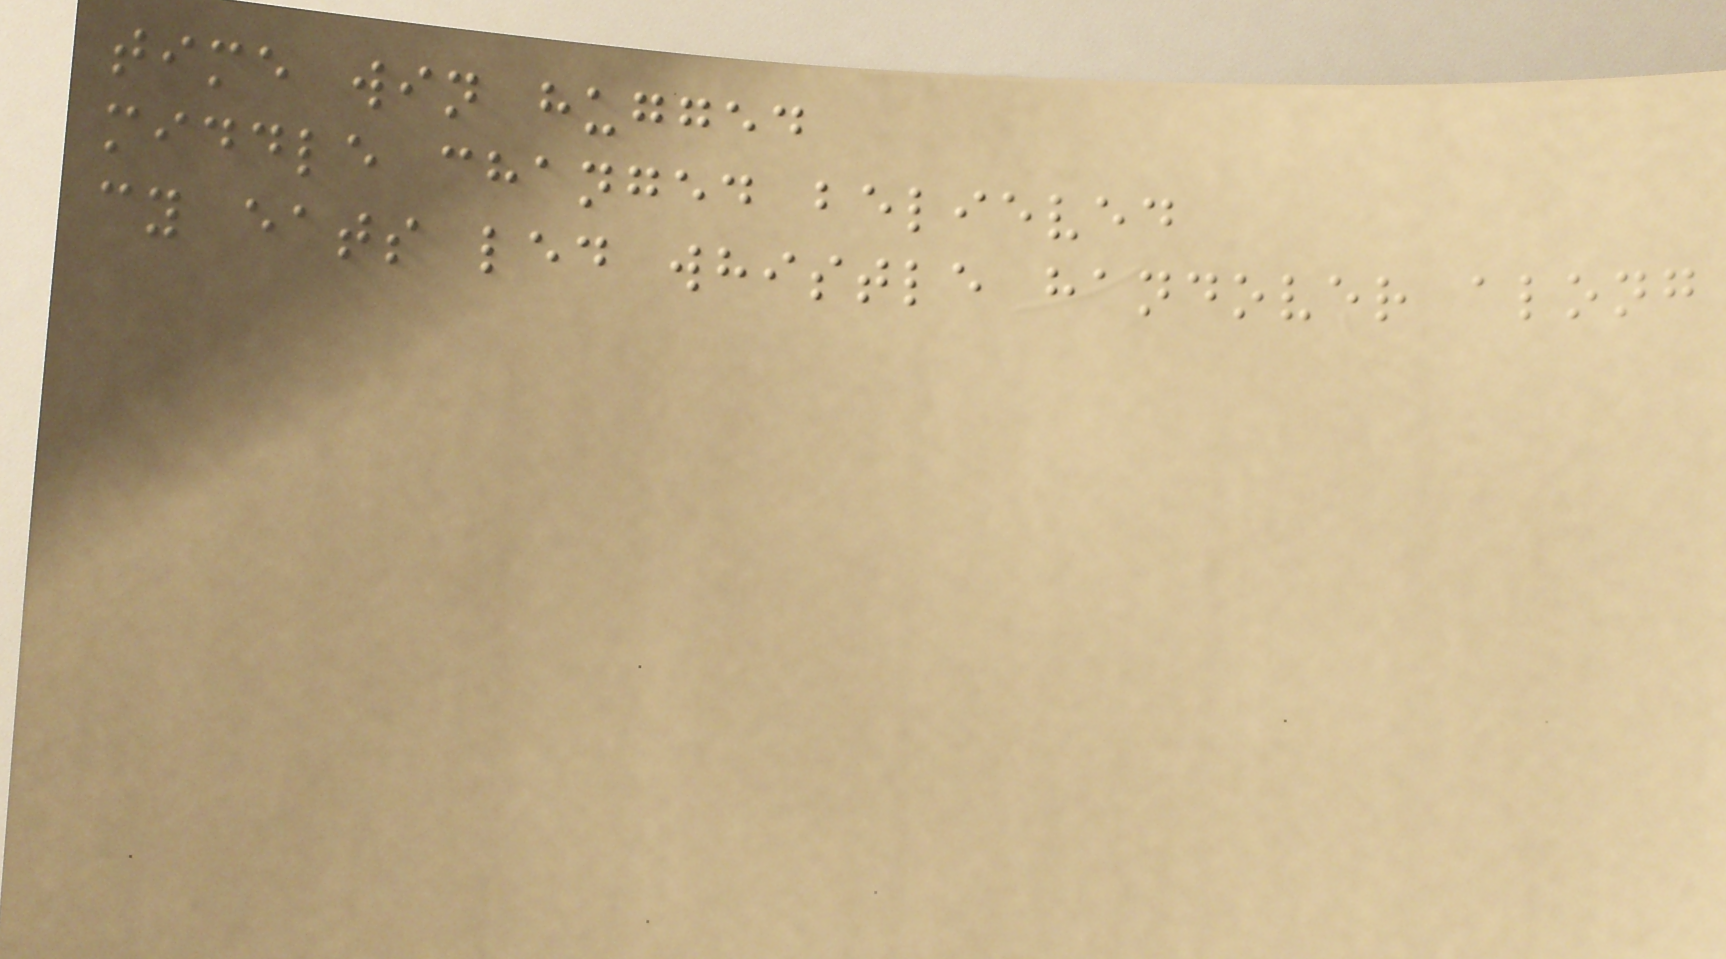time win hugged
middle changed believed
cy eats led whistle handover along
